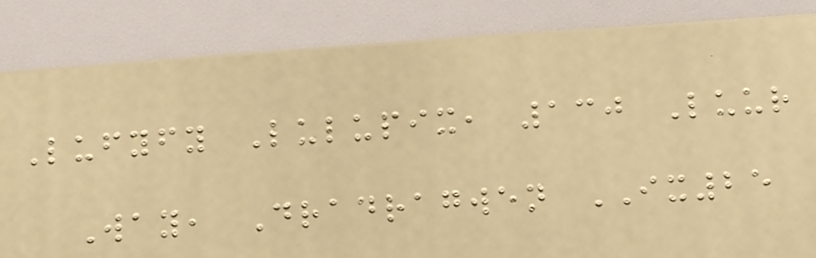Lufyfy Lulupix, 130 Luur
Way, Dradragwen IX25
